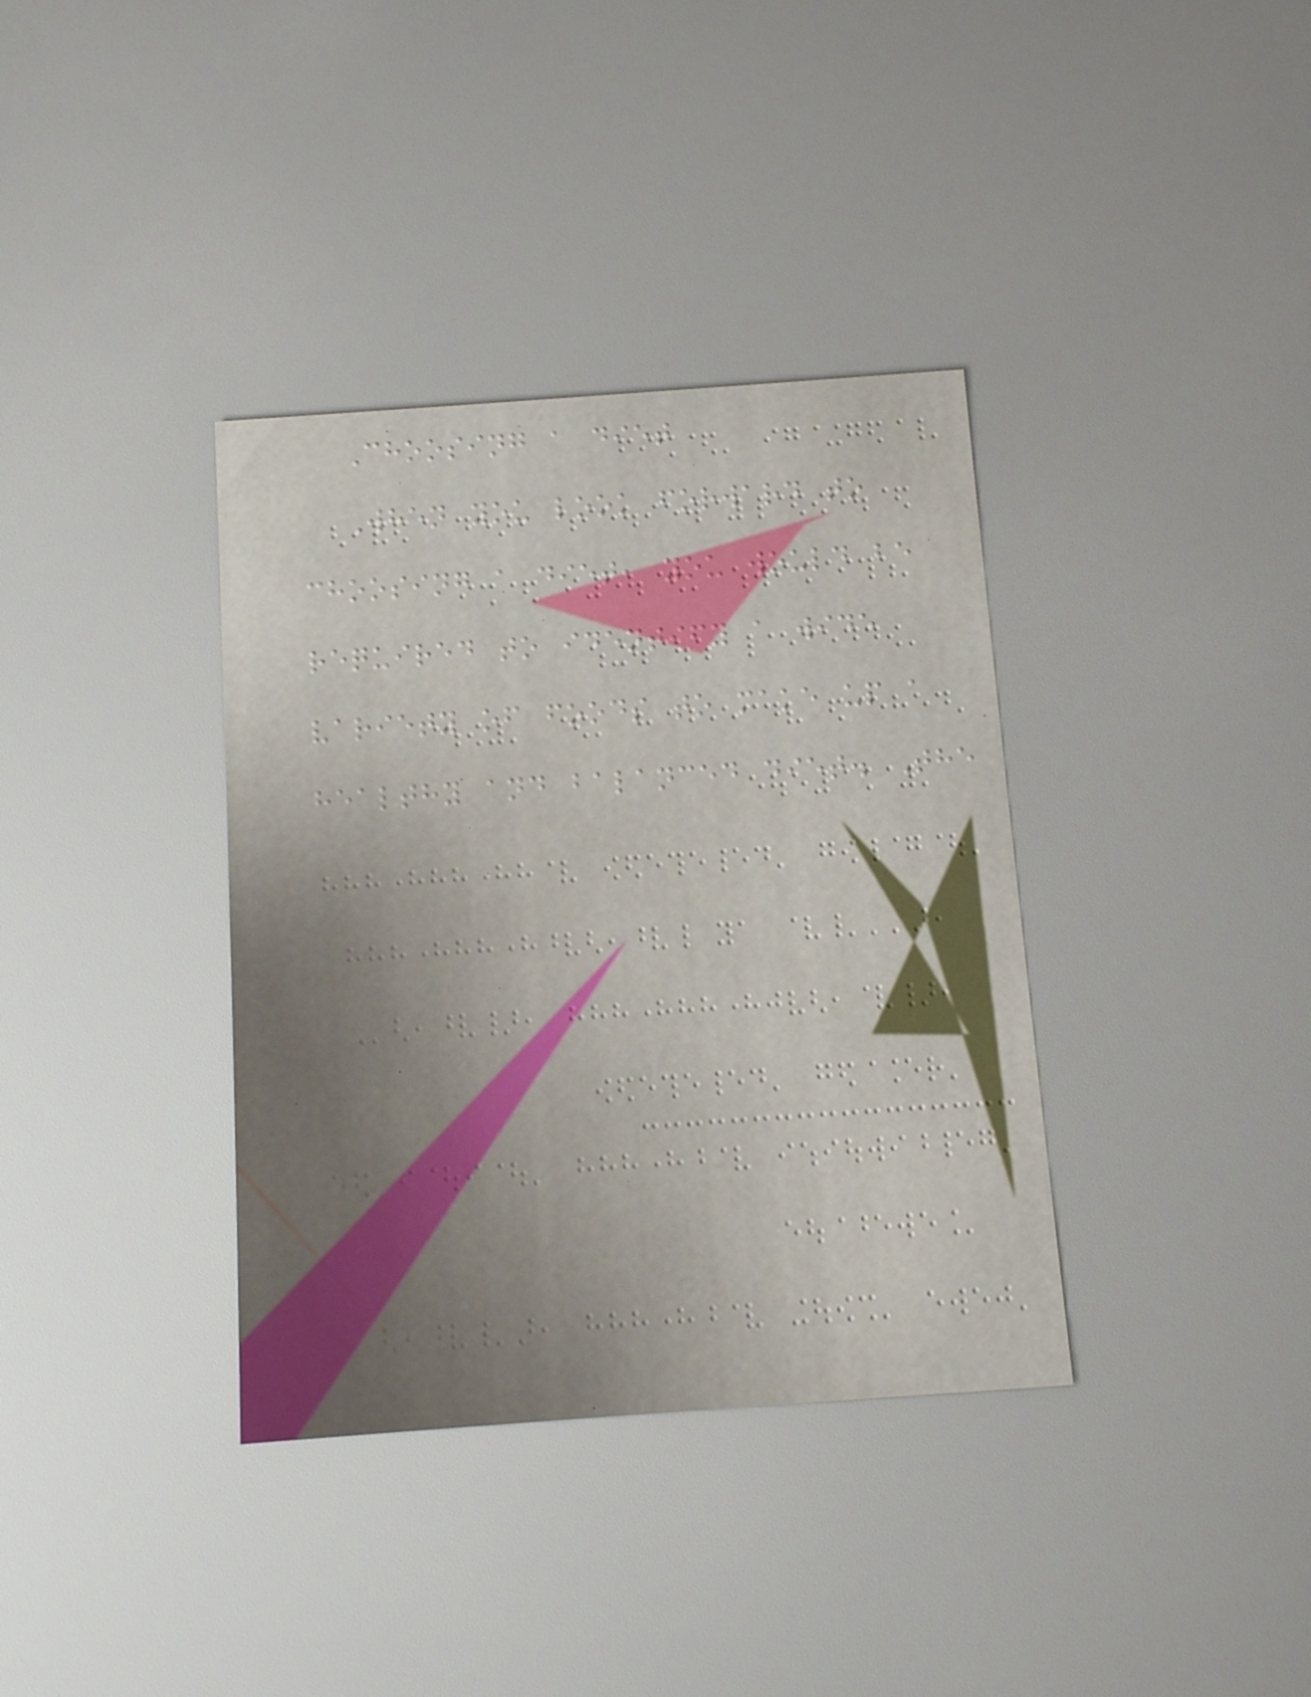Choosing a diet
When you look forward to
choosing a diet, you would be
required to identify a wide
variety of foods to make up a
healthy and balanced diet. The
